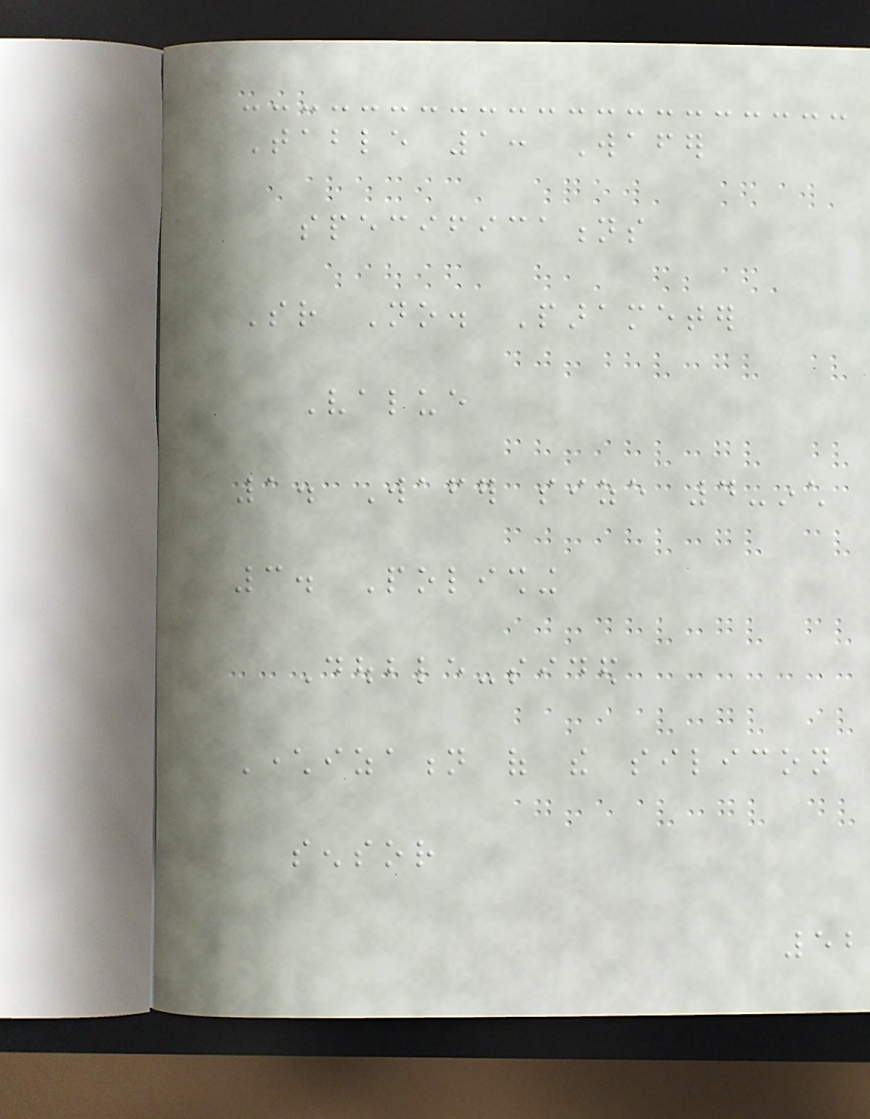Table 1: Wafer
specifications
Sr No. Parameter
Value
1. Wafer size 4-inch
3. Polishing
Double-sided
Characterization of the silicon
sensor
52
